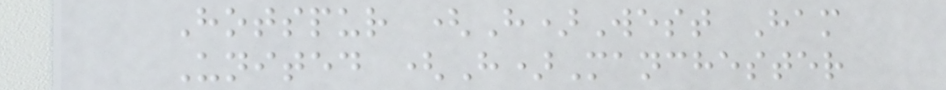Hotspur (H)West Ham
United (H)Manchester
